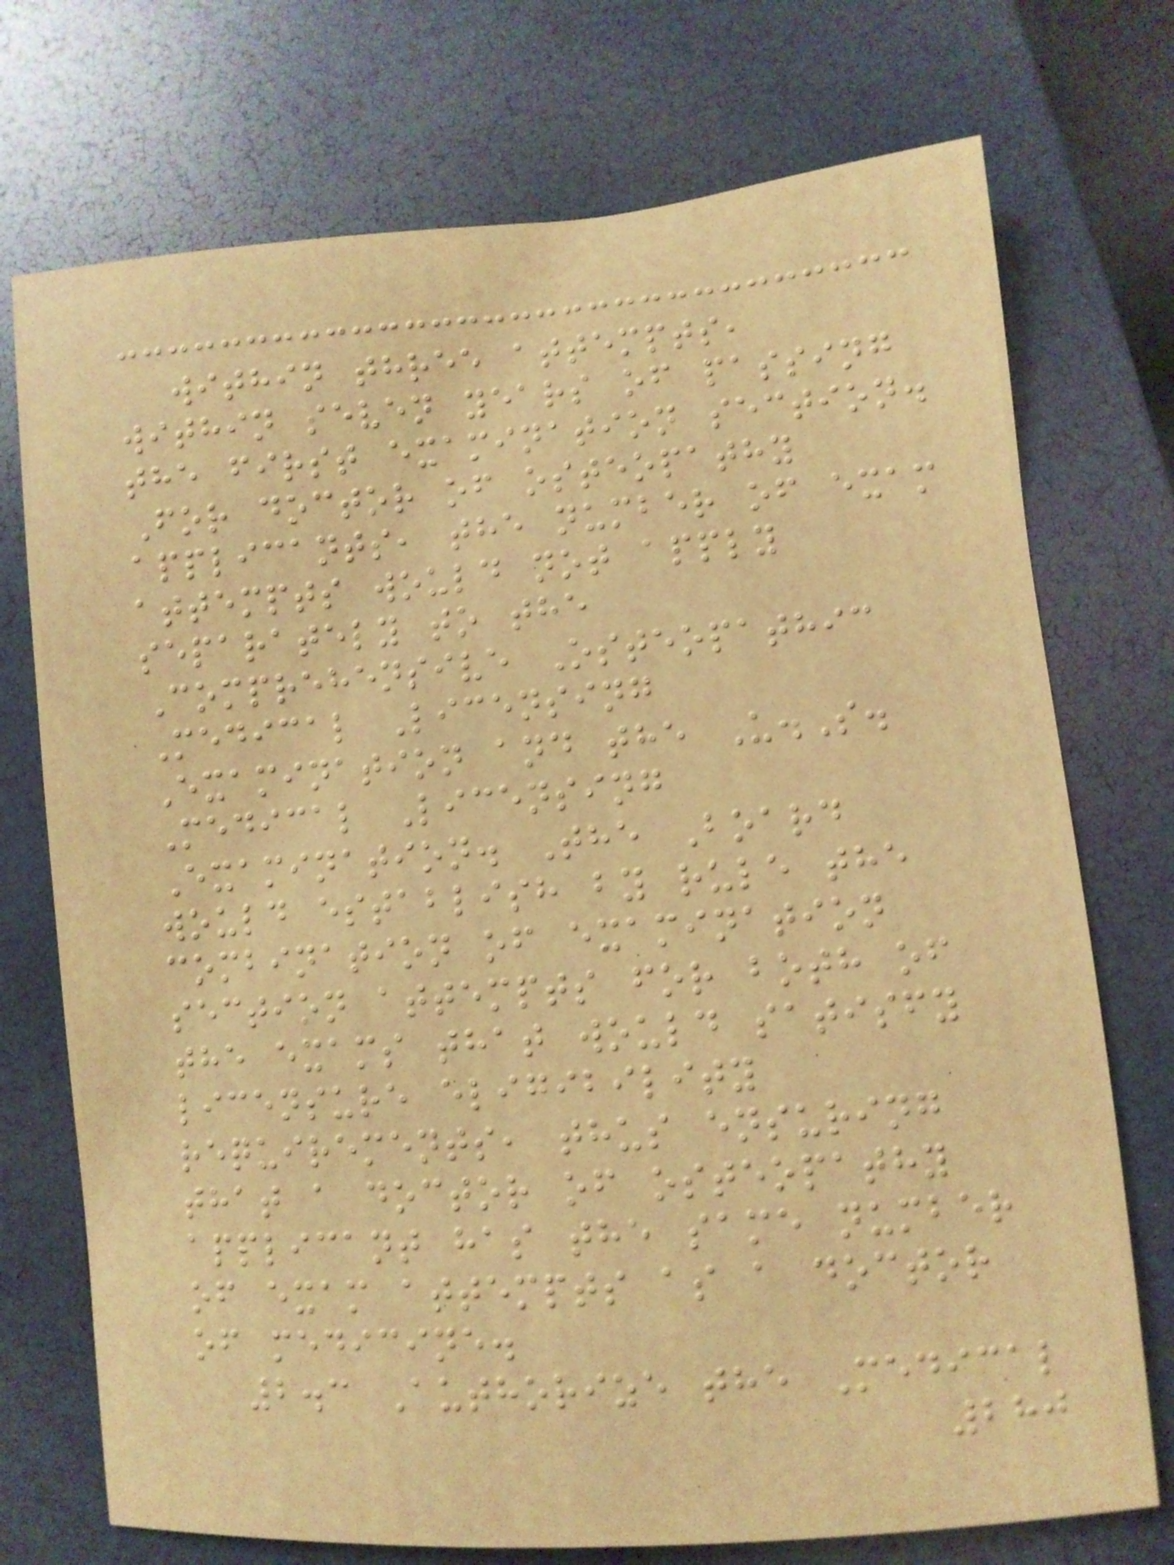within three attempts,
within seven years of passing
the first examination section.
For doctor of osteopathy
applicants, the number of exam
attempts would not apply
separately to the
Comprehensive Osteopathic
Medical Licensing
Examination and the U.S.
Medical Licensing
Examination. The Board
would establish by rule the
combination of examination
section attempts for both of
the exams that would satisfy
licensure eligibility
requirements, thus ensuring
that a doctor of osteopathy
applicant has the same number
of exam attempts as a doctor
of medicine.
2.3 Authorize the Medical
280
